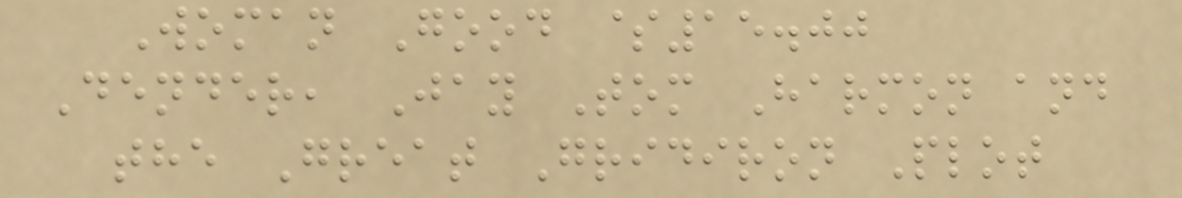Woman Good $15.00
Dender, Jay Tom Harmon and
the Great Gridiron Plot
